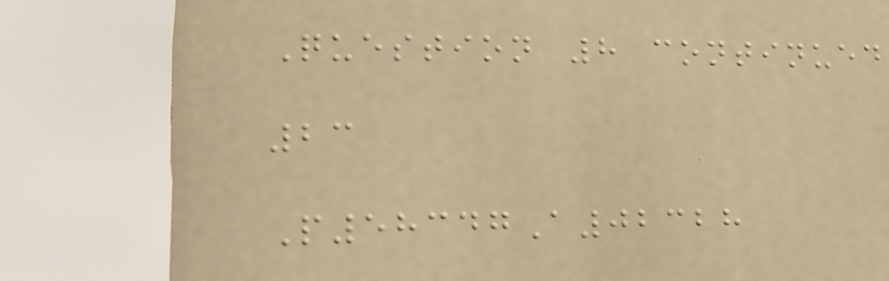Question 8 continued
23
P58347A02328
